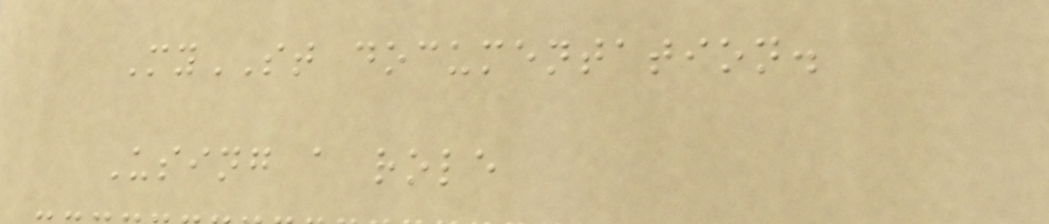MyST documentation.
Using a role
